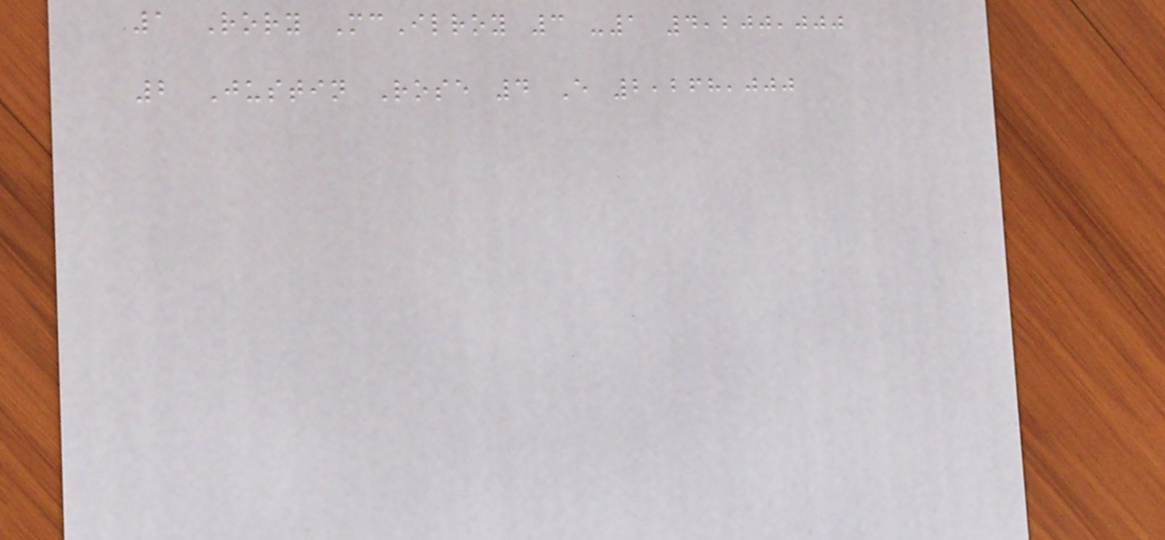1 Rory McIlroy 3 -1 4,200,000
2 Justin Rose 4 E 2,268,000
